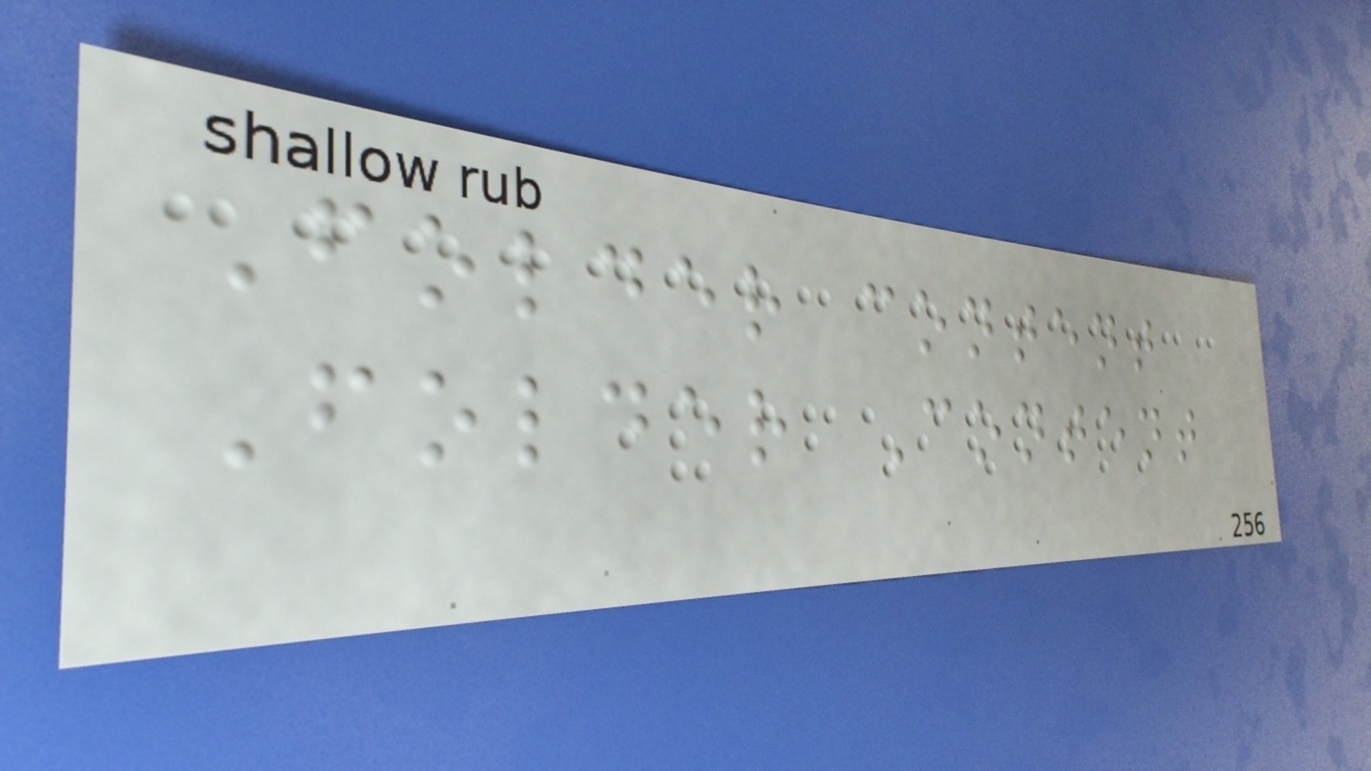Folder content
Folder Content
